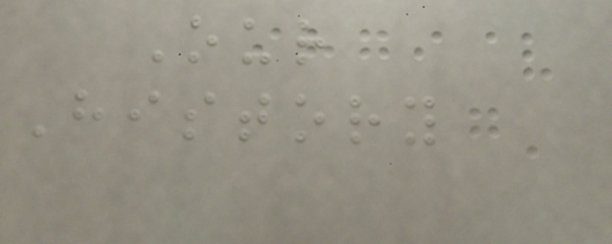Our
History
